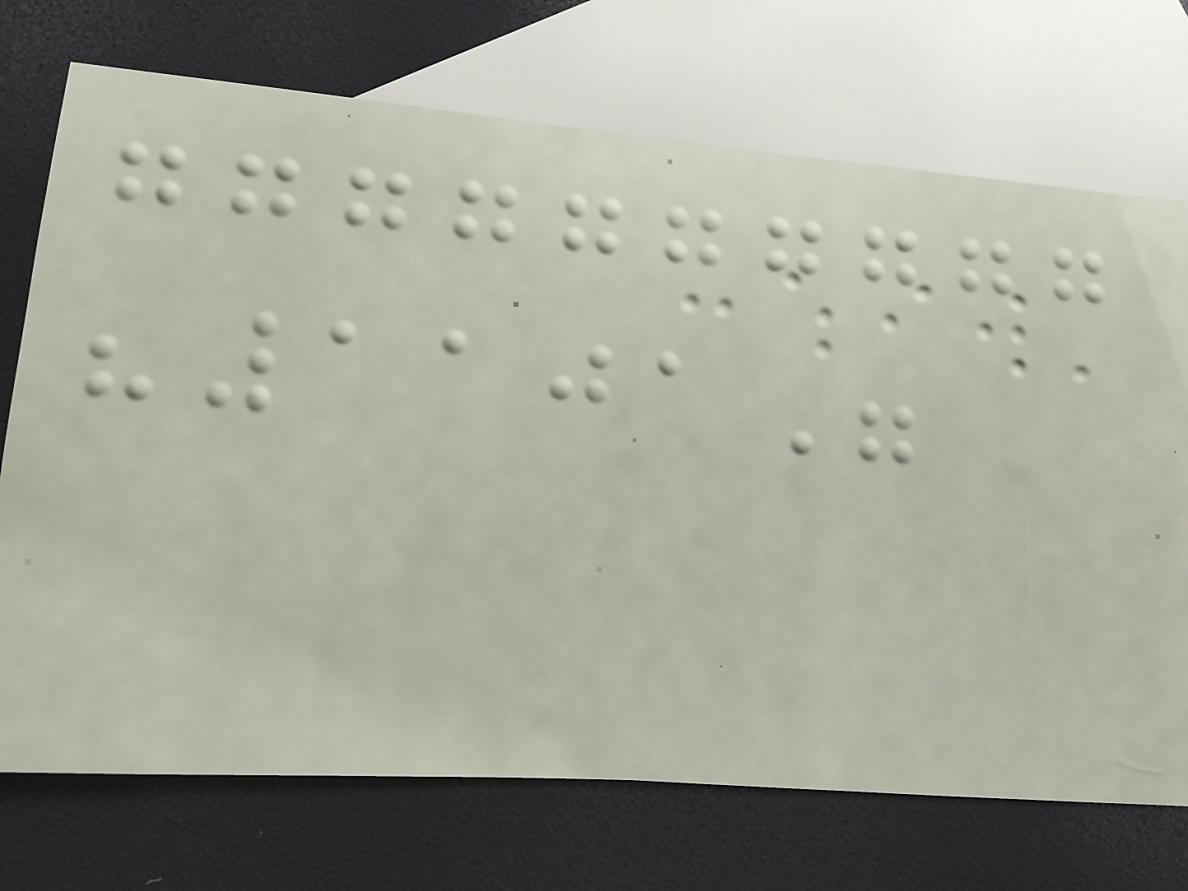"1101"
